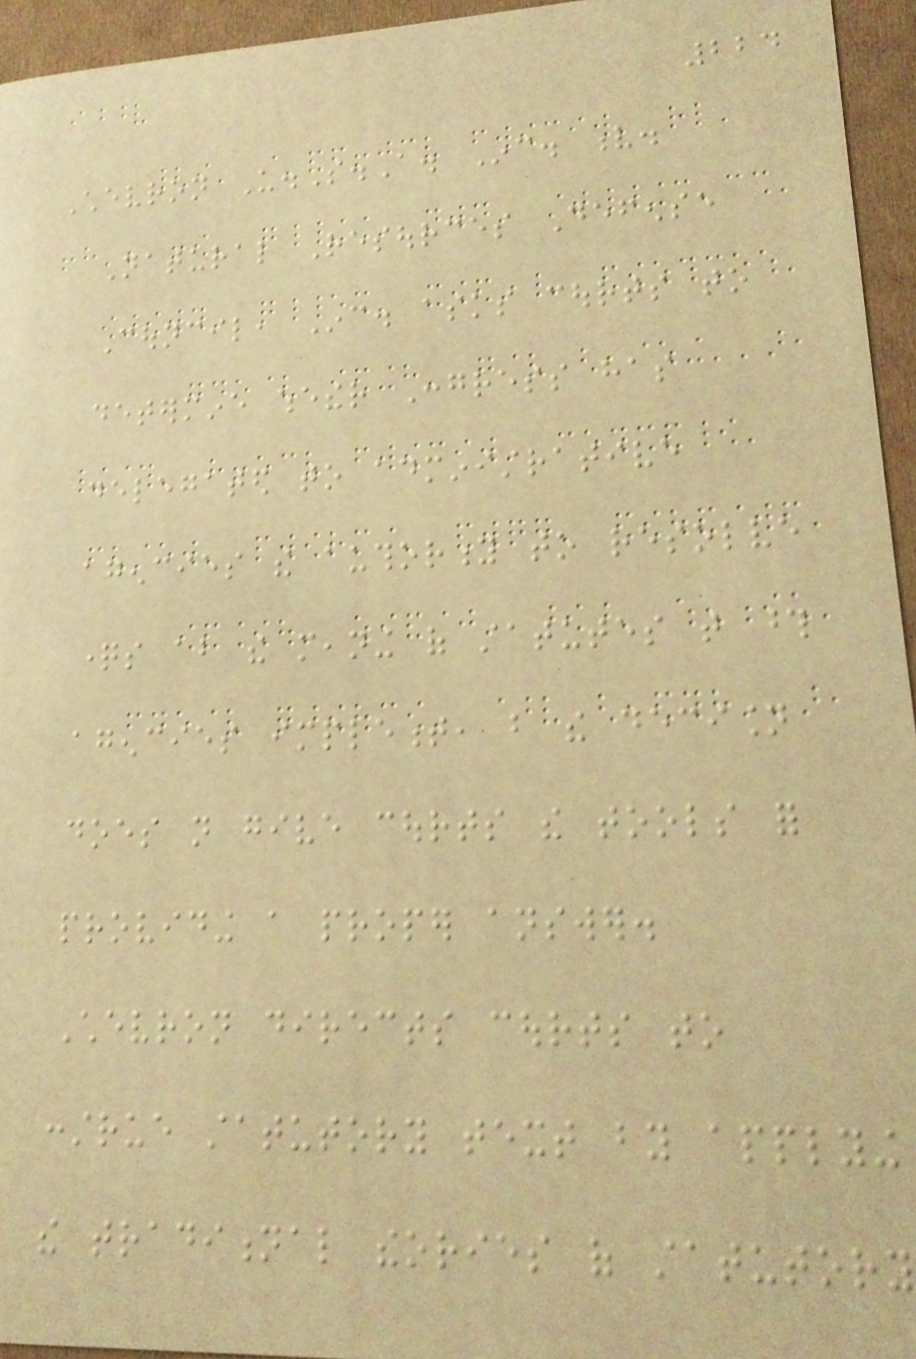224
Chevron U.S.A. Inc. v.
Natural Resources Defense
Council, Inc. asks courts to
determine whether Congress has
delegated to administrative
agencies the authority to resolve
questions about the meaning of statutes that those
agencies implement, but the decision
does not give courts the tools for
providing a proper answer.
Chevron directs courts to
construe statutory text by applying
the traditional theories of statutory
